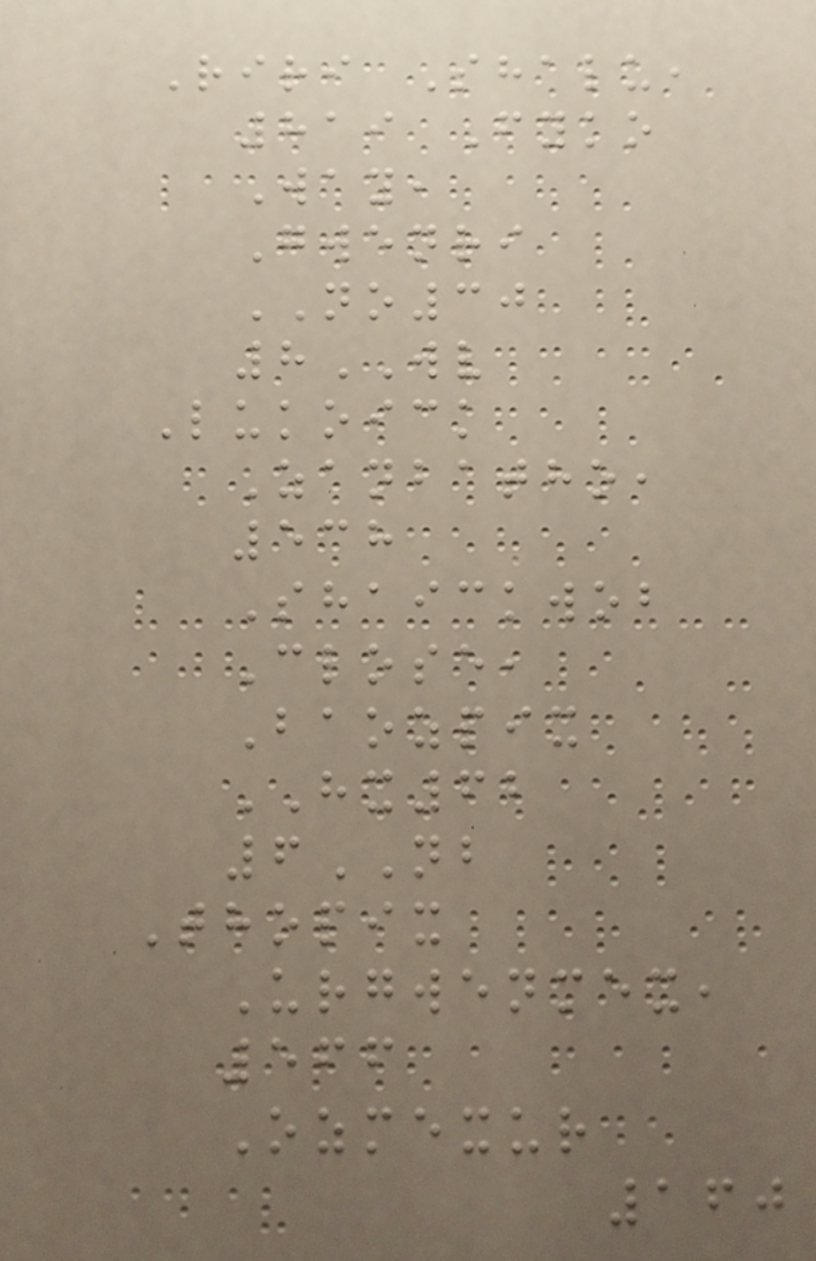Riri Shalu,
819 Fyko
Way,
Gwenri
NO30
8WV
Lukoick
Zanbatho,
538
Shaickwob
Close,
Baozpix
HX62
6NB
Thopix
Urgwenmex,
566
Ozmexur
160
